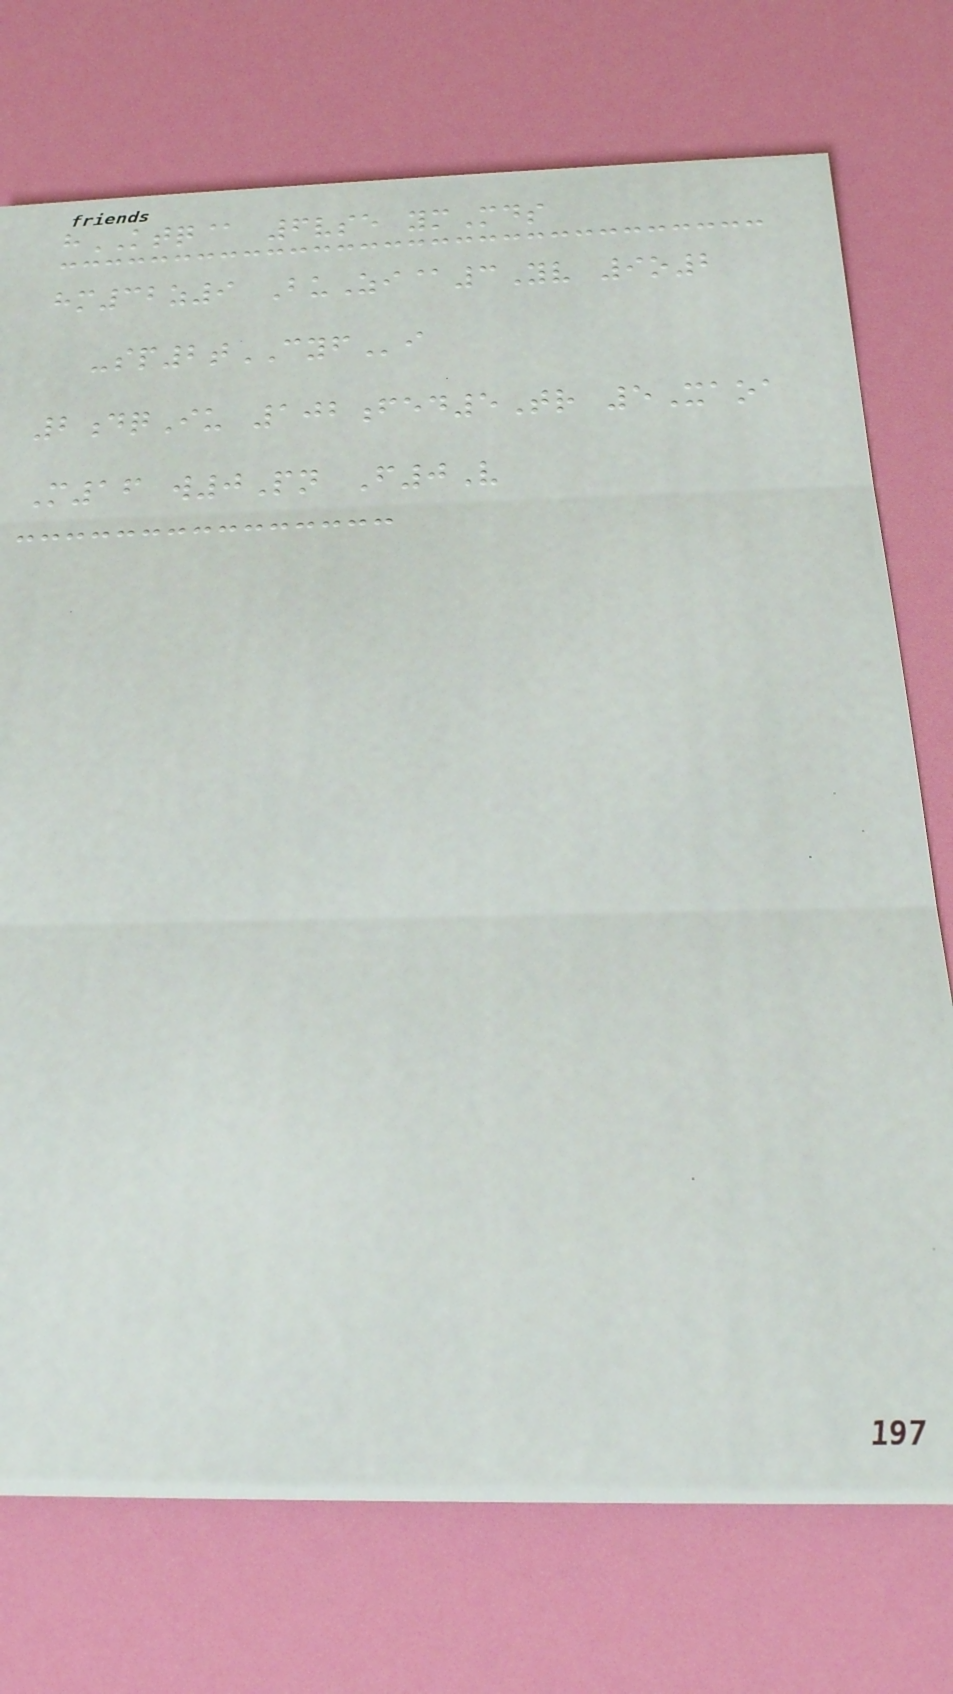hKTQ@ 6vse ymMds
hm32z9 BuZi@3Yv 9o2
-sp2tCYFi
2dqIu 102fed5Tr 5Xaoa
M16 w0Pn F0V
